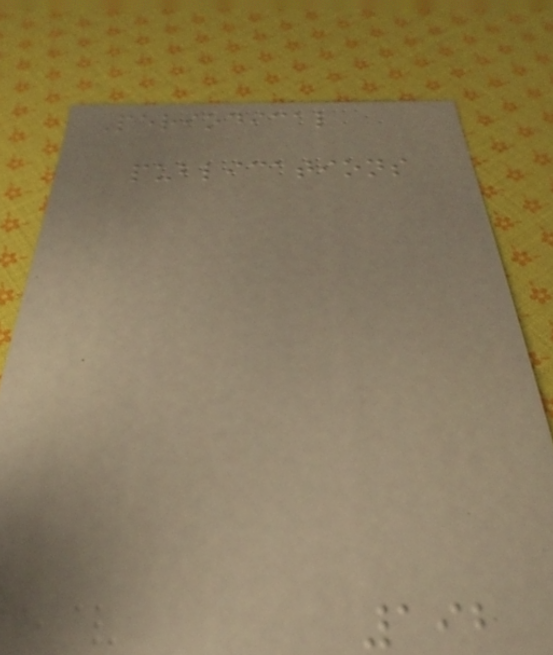Periodical
publications
192
